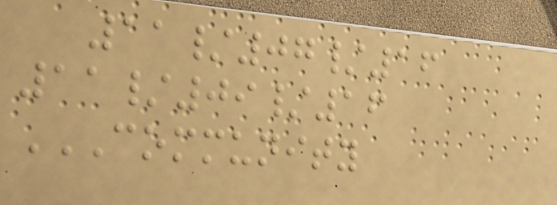11/07/16
11/09/16
COMMUNITY
